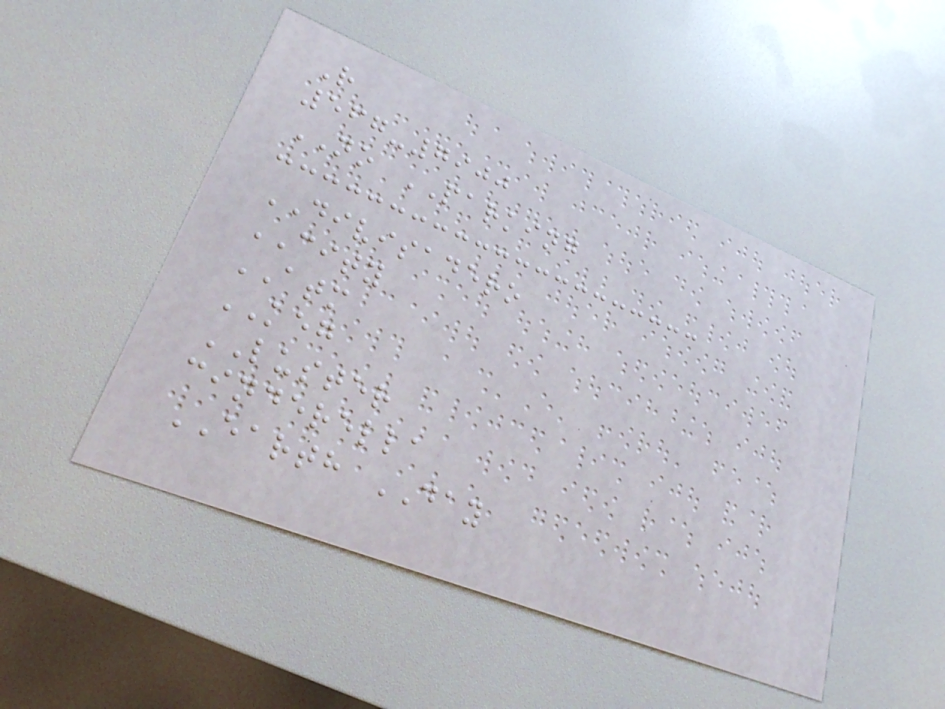R
567-7900
NO PARKING
DIVISADERO
CITY
ATM
KEG
LUSTER
cinderella
EARTH DAY
